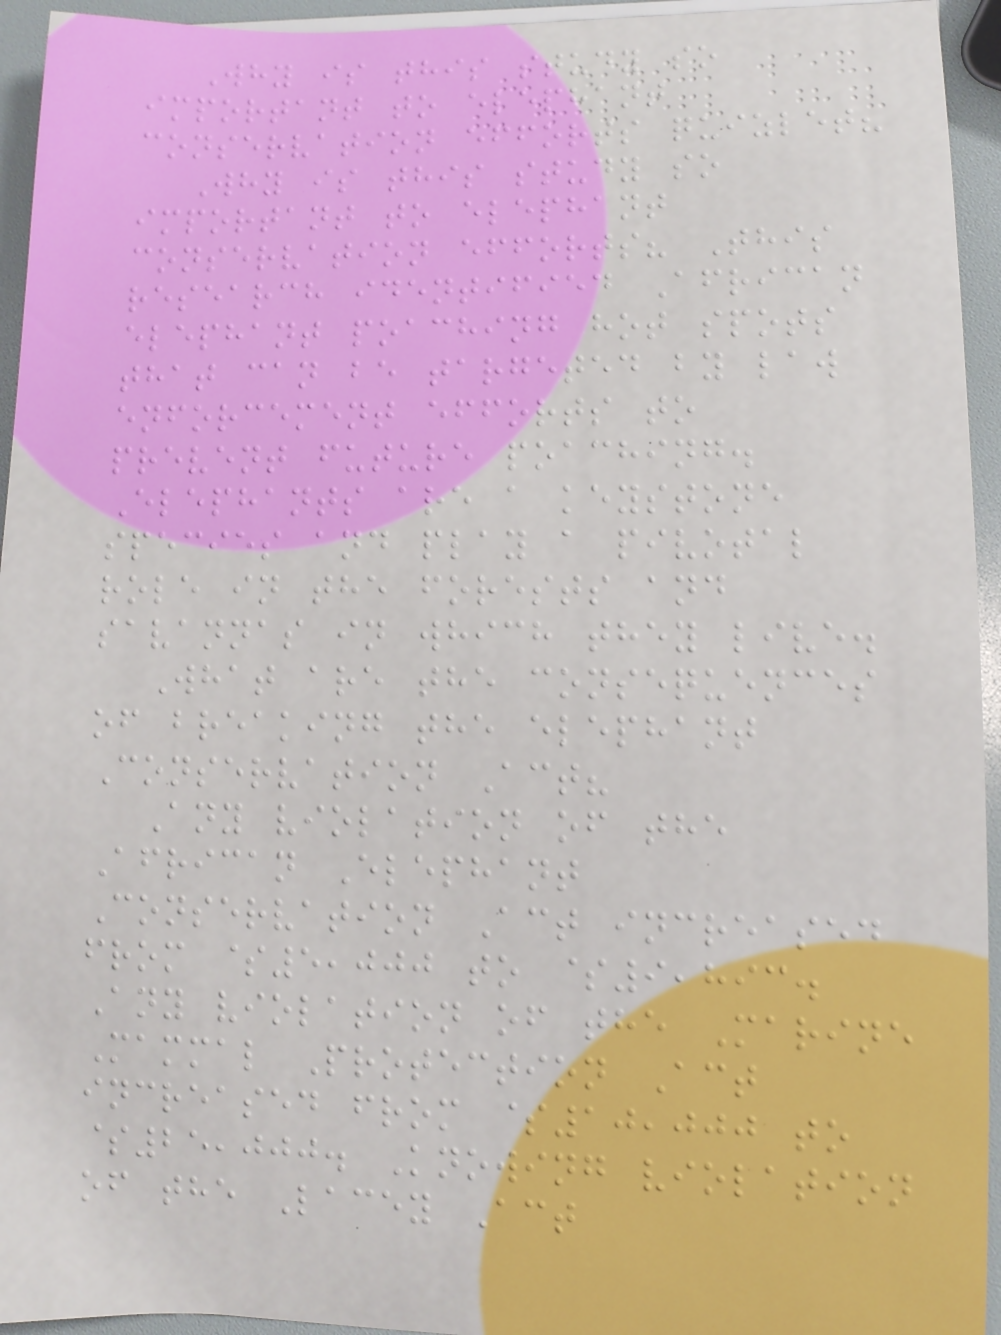Why is this study so
important to elephant
conservation efforts quizlet?
Why is this study so
important to elephant
conservation efforts? This
research identified African
elephant poaching hot spots
that can be targeted by law
enforcement efforts to
prevent future poaching.
Elephants are a keystone
species and play a pivotal
role in the forests and
savannas in which they live.
What are the consequences
of breaking the elephant
Conservation Act?
Any violation of the
African Elephant
Conservation Act increased
from $5,000 to $9,893.
Any violation of the Marine
Mammal Protection Act
increased from $10,000 to
$25,000. Knowing violation
of the Lacey Act
